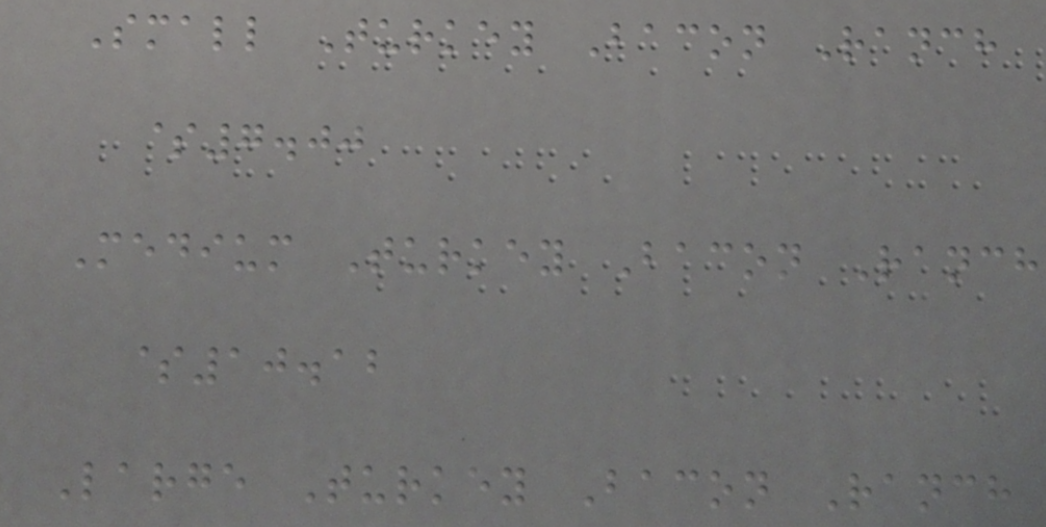Small Turkey Bacon Ranch
$7.00
Medium Turkey Bacon Ranch
$10.12
Large Turkey Bacon Ranch
